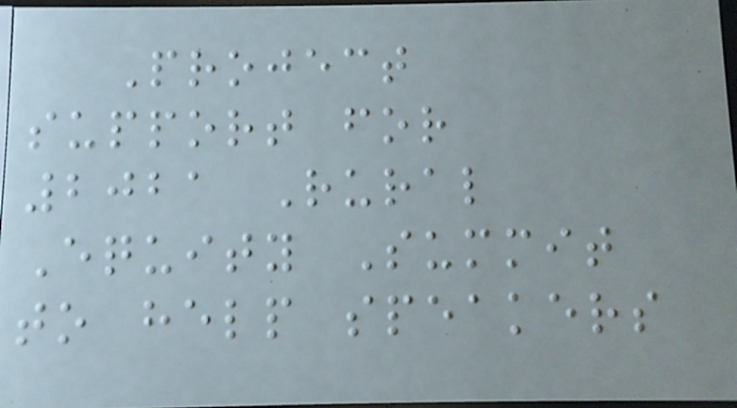Project
support for
2021 Rural
Equity Summit
to help speakers
